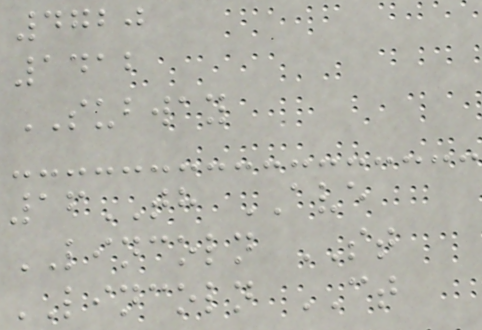4720
1412
SUBWAY
16TH AVE
LINCOLN ST
LINCOLN CT
